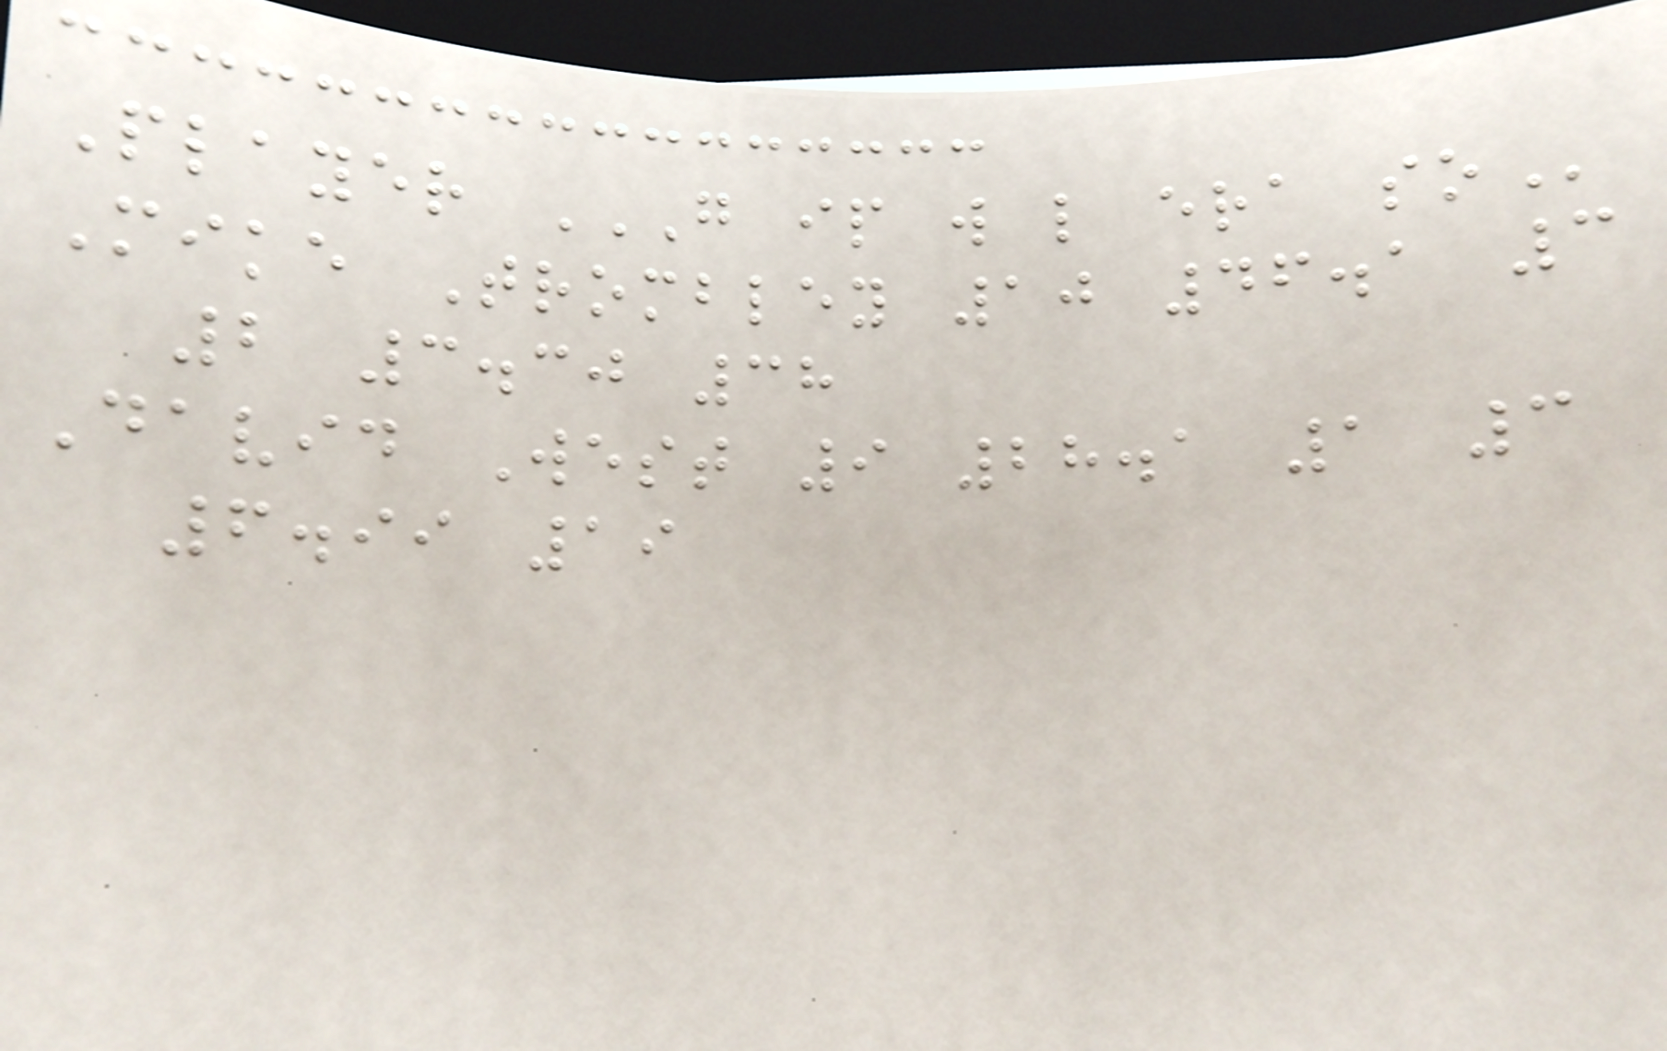Player G IP W L ERA SO
Mike Trombley 10 46.1 3
2 3.30 38
David West 9 28.1 1 3
6.99 19
